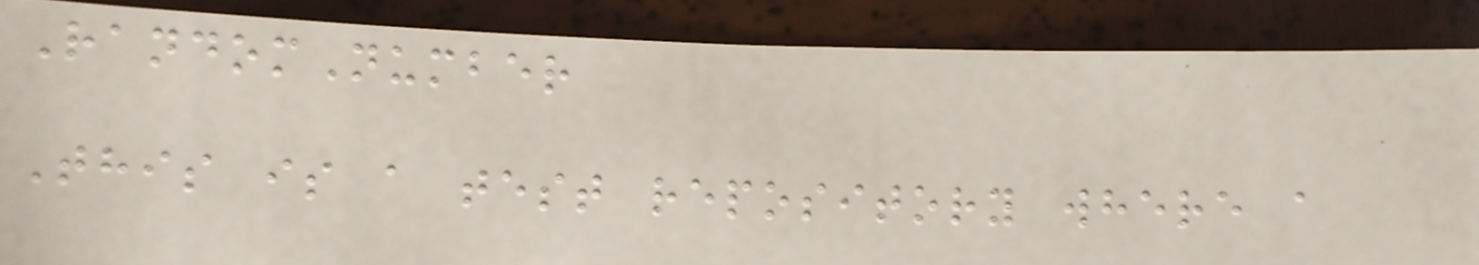RandomNumber
This is a test repository where a
